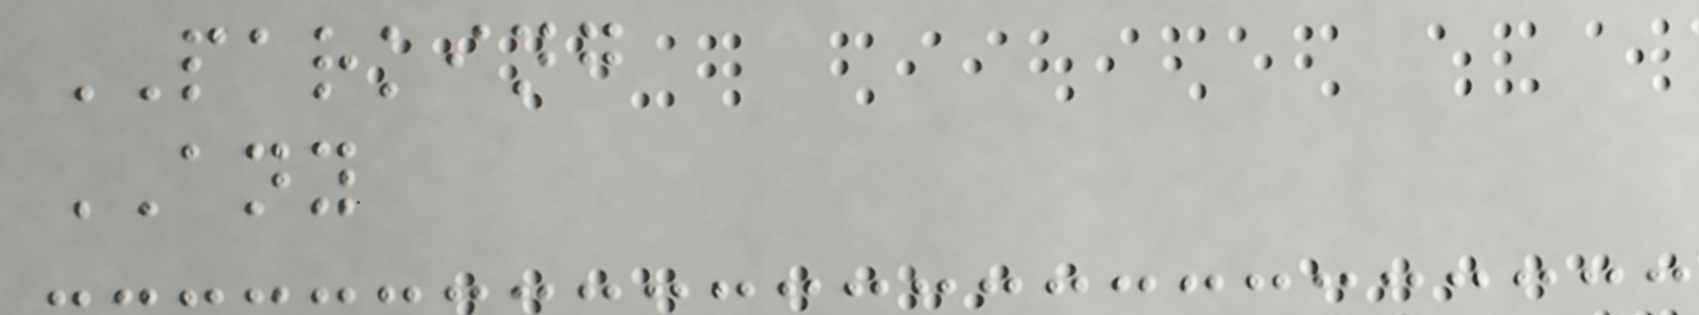PARKING
ANY
